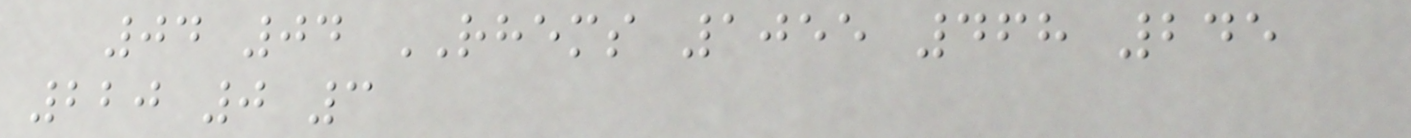04 04 RHEMS 1055 468 245
220 0 3
